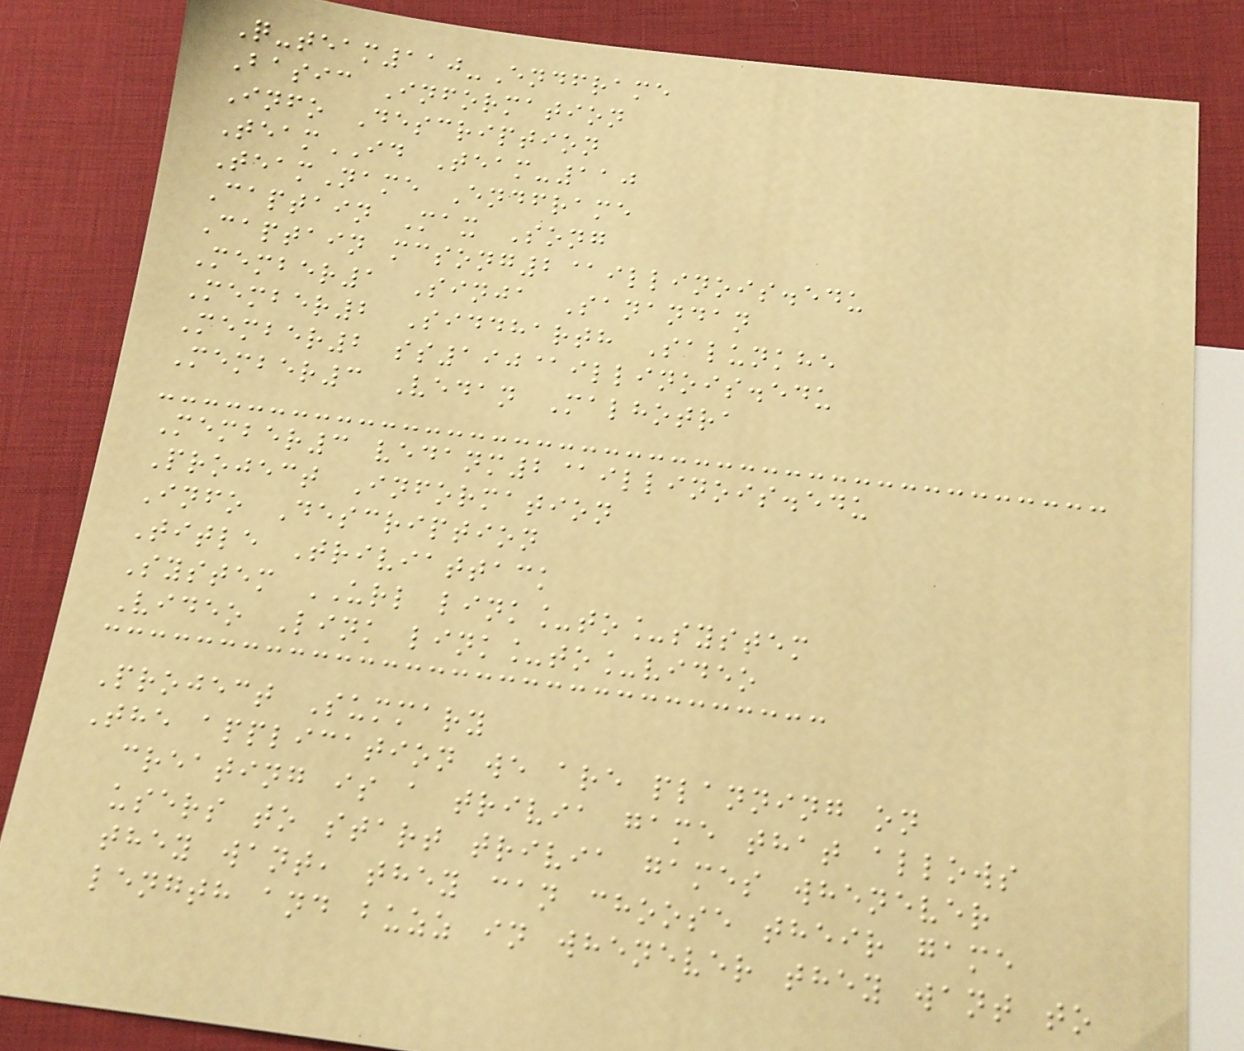Q-team110-Endframe
Basic Information
Info Description
TeamID Team-110
TeamName Endframe
Captain Max Song
Captain mcsong2@illinois.edu
Member1 Sinja Sanandan
Member2 Siddharth Salunkhe
Member2 ss190@illinois.edu
Member3 Vedan Malhotra
Member3 vedanm2@illinois.edu
Project Information
Info Description
Title Triviattack
System URL link_to_system
Video Link link_to_video
Project Summary
The application we are planning on
creating is a trivia game that allows
users to start trivia games whenever
they want, they can choose their game
length and buzz in whenever they want to
